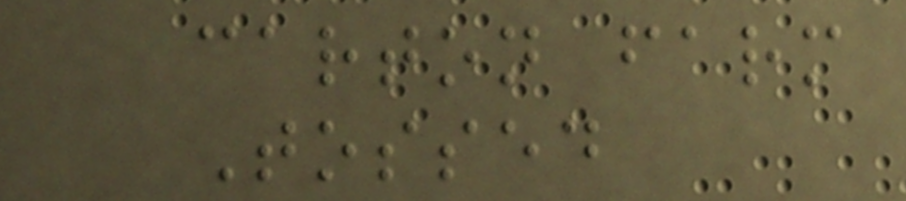carton farm
Tossed
